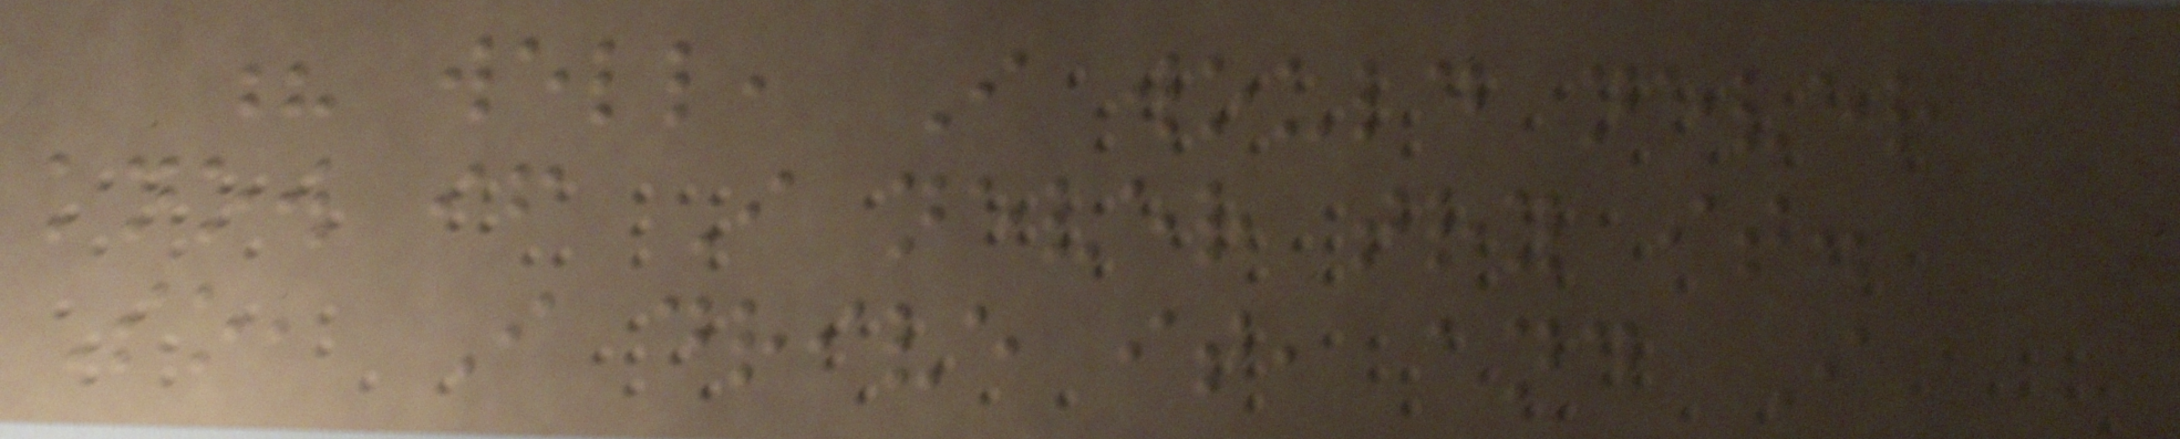? well, I would never
know if I never try it.
So, I drive it, and I
